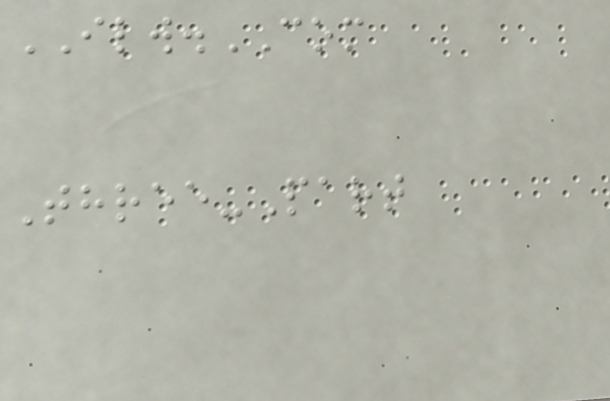ILW.COM
Three-Part
